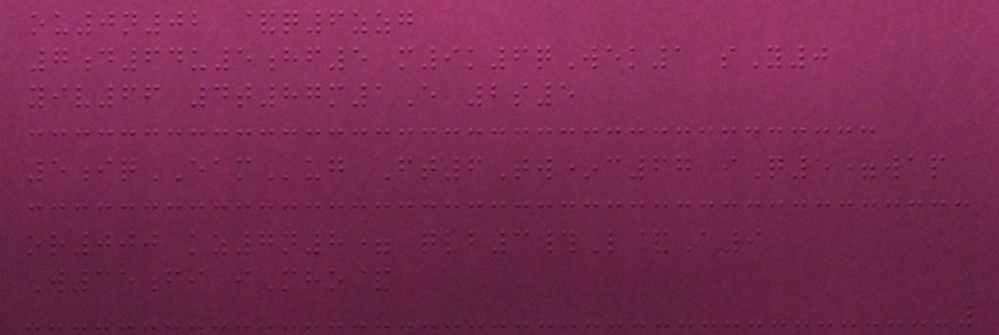ou0n02 &q6zzg
7d64u5hf5 m9k6qWek1 sY0
yiv66 4t87m1E 2s5
5iqEAMug Ft6Tw*c67 iQ5=wap
or000 kz7n8= qlb3#L&A9
W35fi iMho&
